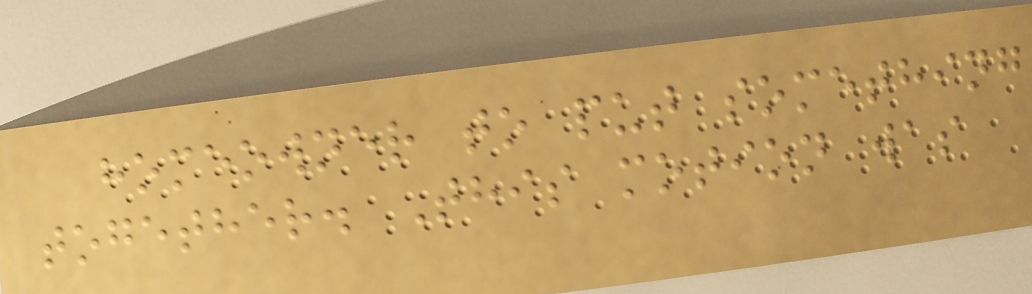homeowner to put something
together. This motion was
